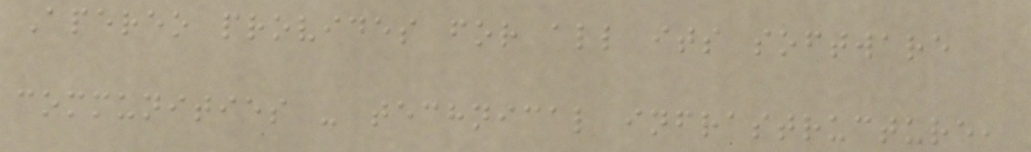Apereo provides for all its software
communities - technical infrastructure,
